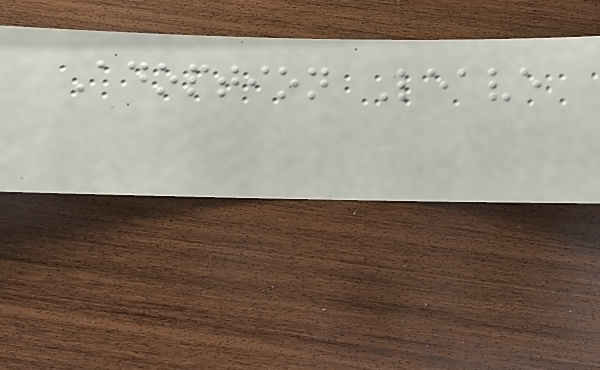Adoption Leave
